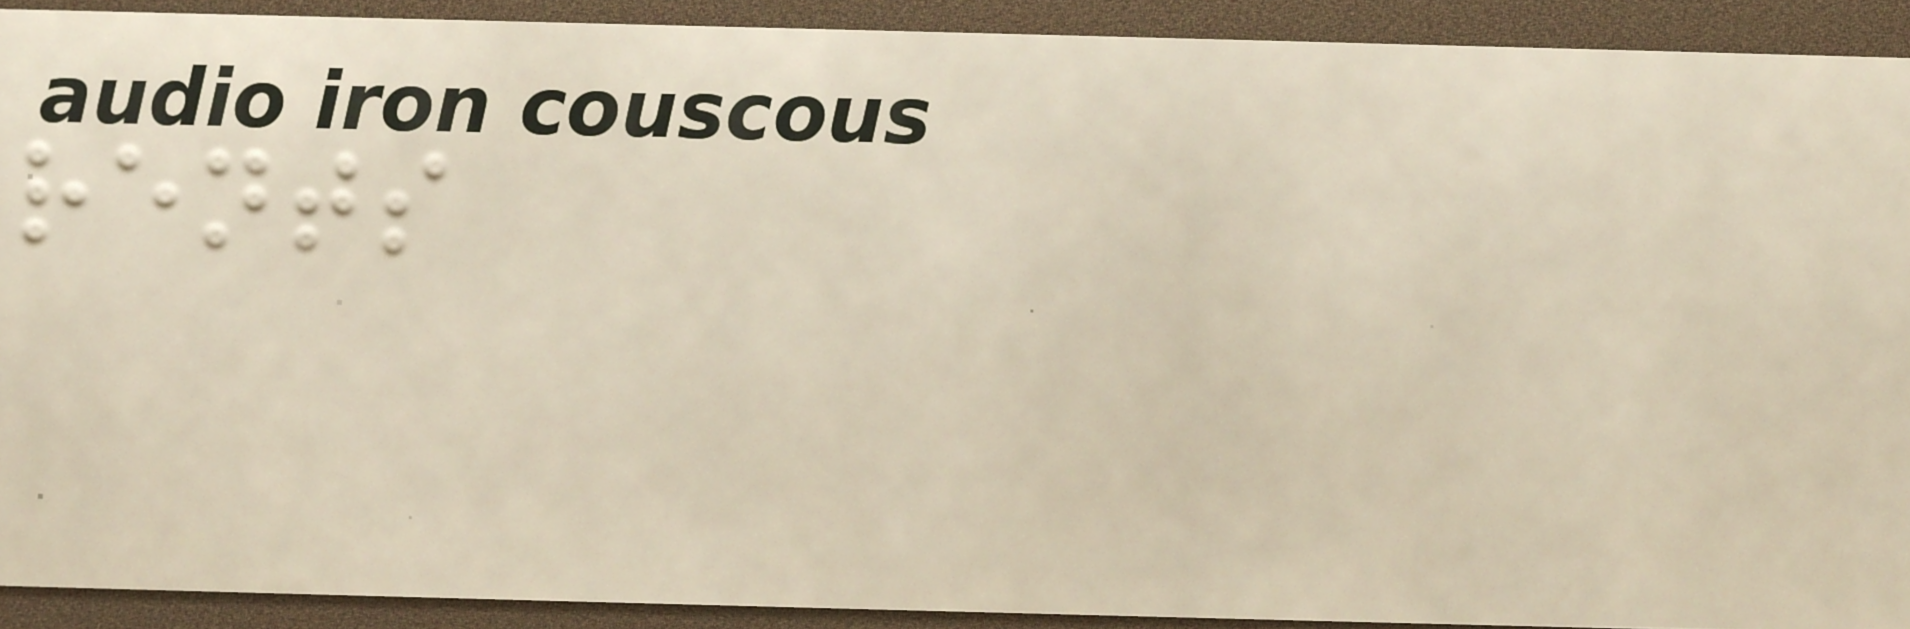rents
